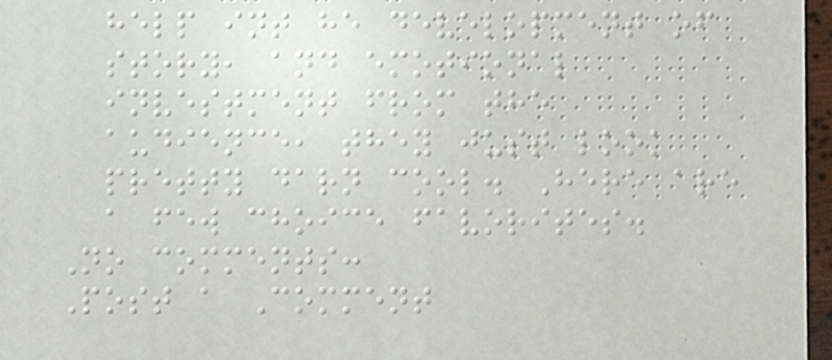help int he development of
story, and emotional
investment from the
audience, they just look
pretty darn cool. Here are
a few choice favorites.
No comments:
Post a Comment
